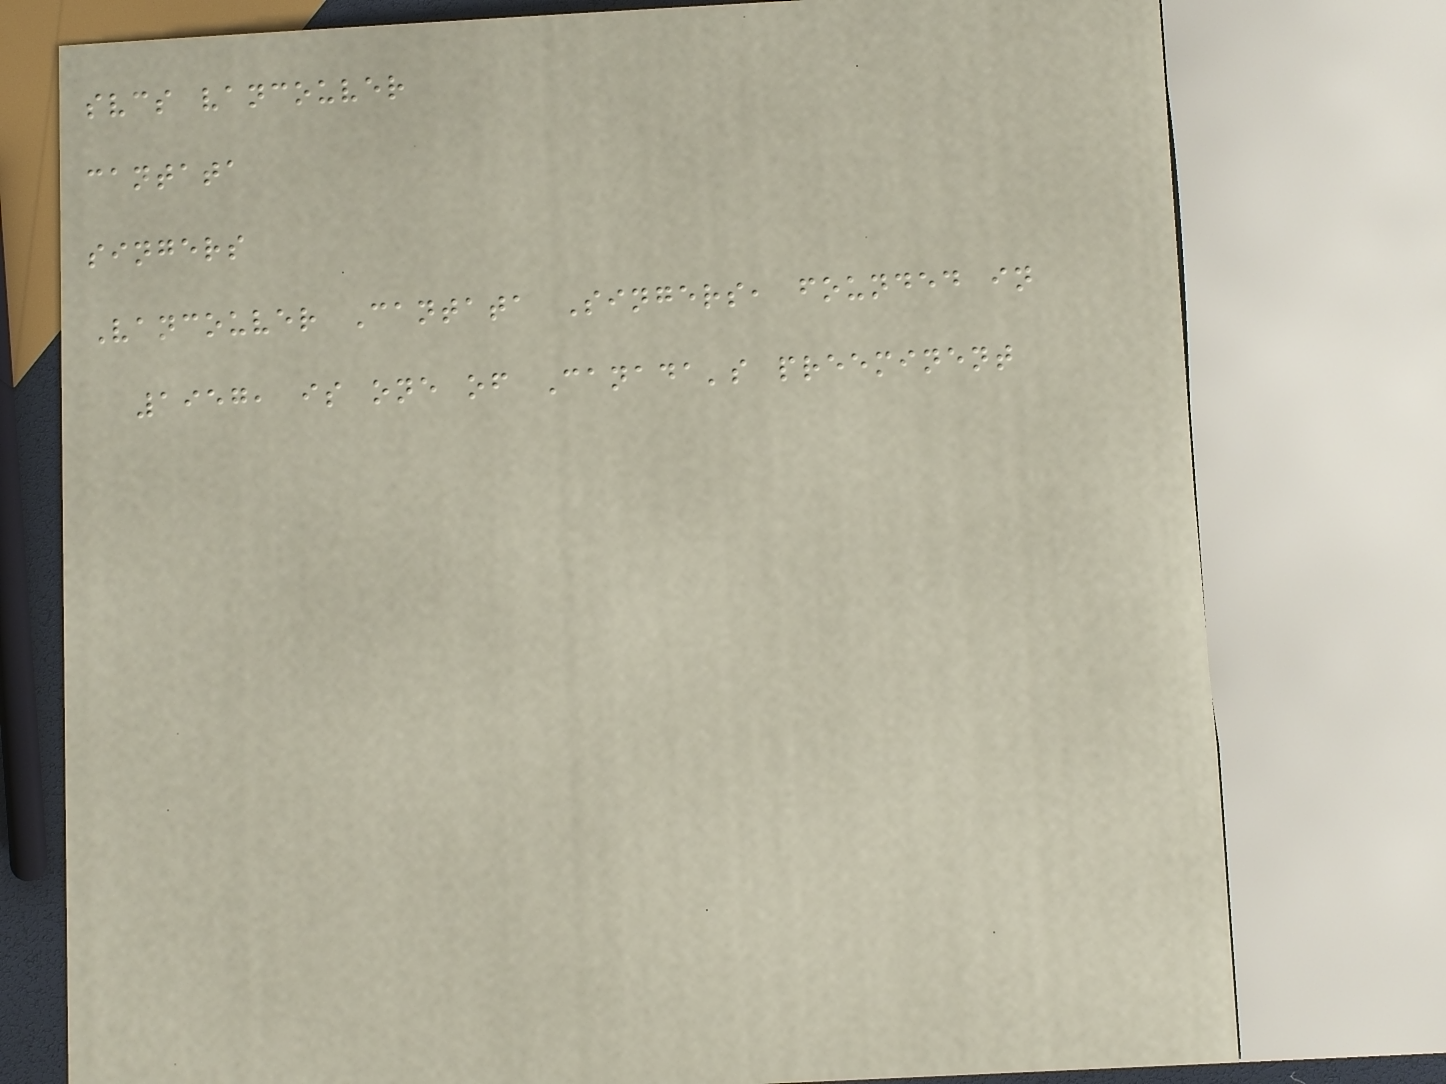svcs vancouver
cantata
singers
Vancouver Cantata Singers, founded in
1957, is one of Canada's preeminent
